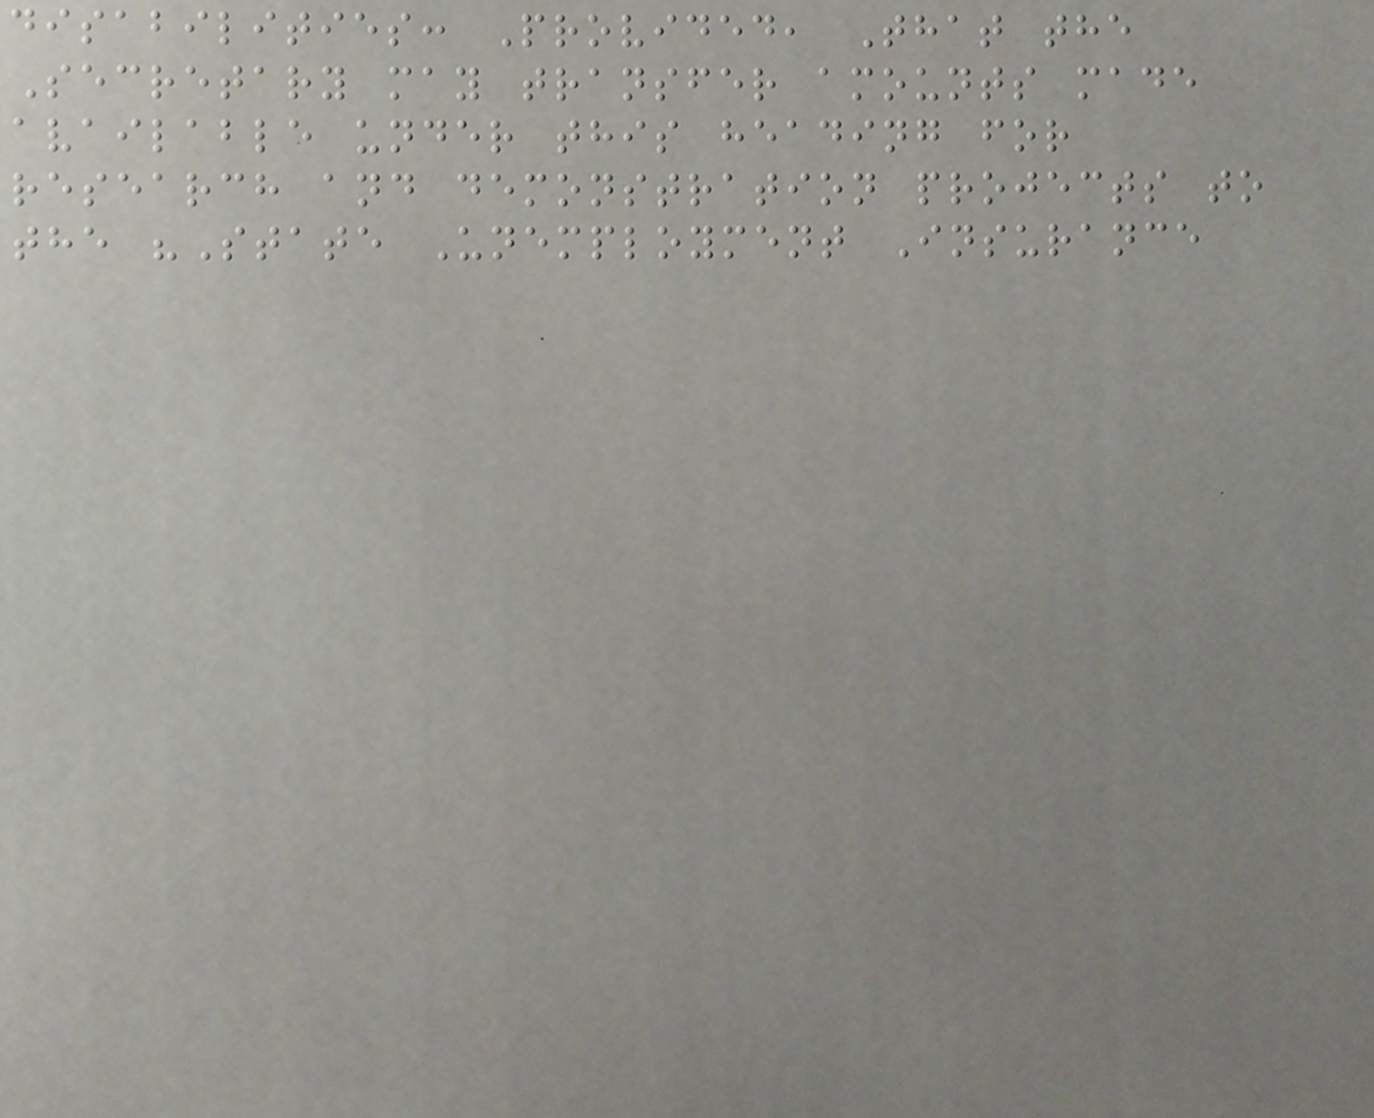disabilities: Provided, That the
Secretary may transfer amounts made
available under this heading for
research and demonstration projects to
the "State Unemployment Insurance
